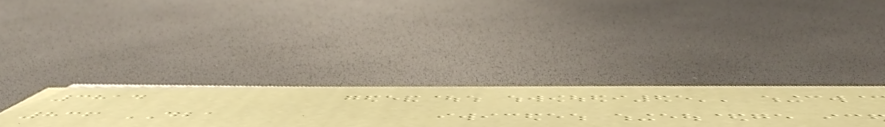3814
836 DBA
